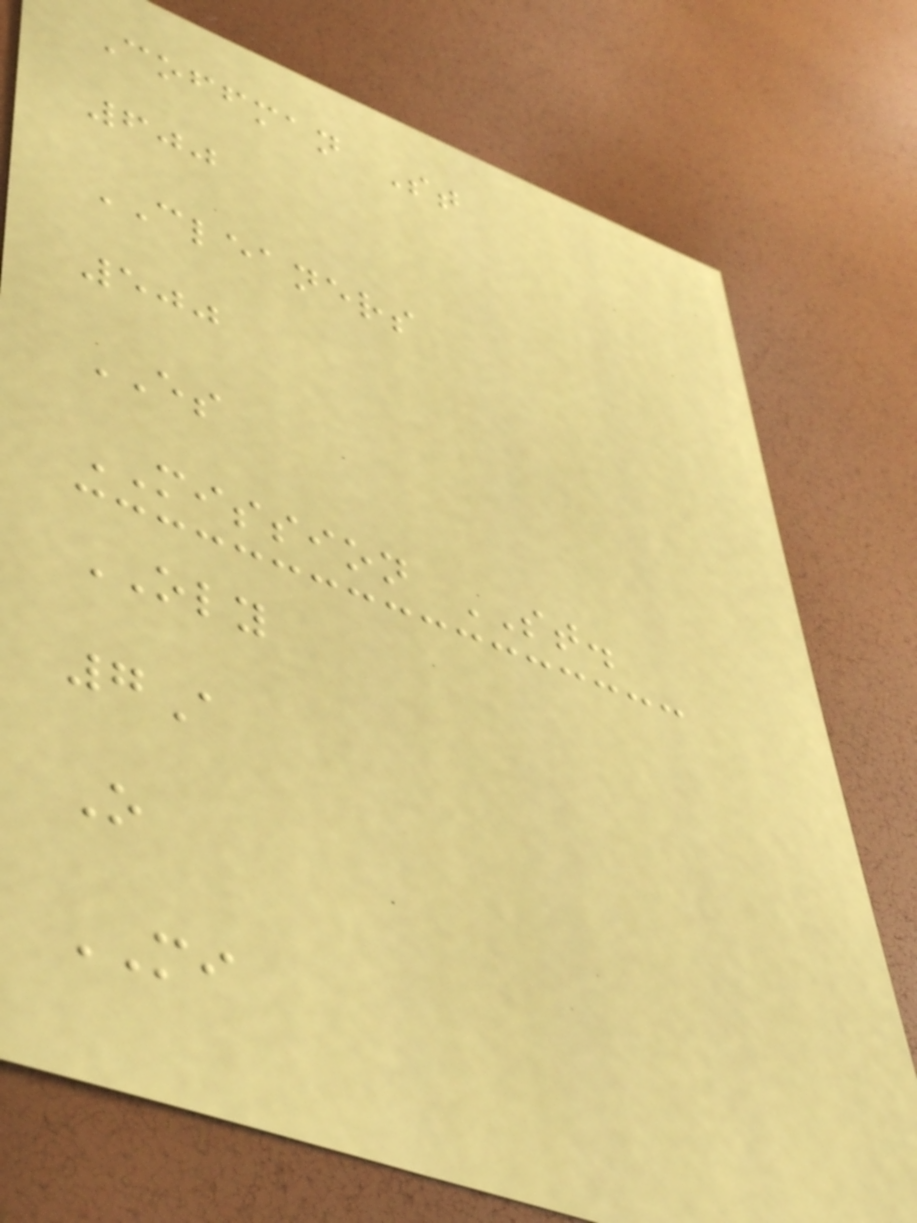Coffman St
600
CLEANERS
500
ES
MISSION ST.
OLY
7A
O
MI
